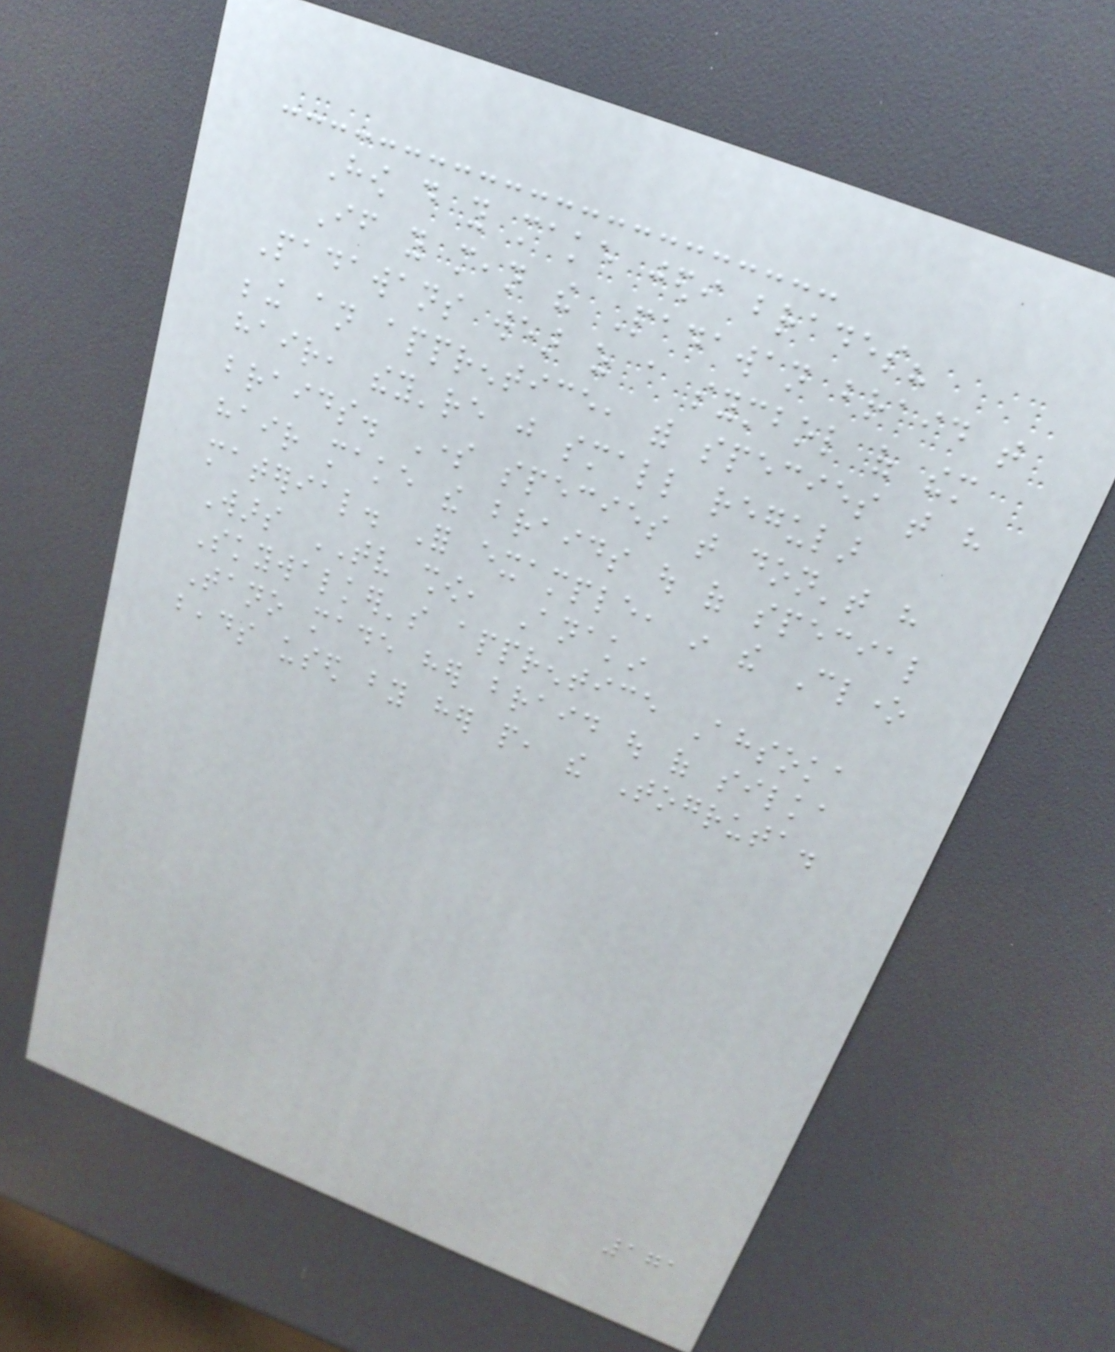How do you make jedi brades?
If you mean the Padawan braid that
Padawans wear as a symbol of them
being an apprentice, with species that have
hair, they're just small regular
braids. Some species that don't have
hair make the braids out of special
material. For example, in the Clone
Wars TV show, Anakin
Skywalker's apprentice Ahsoka
Tano made her braid out of silka
beads used by her people, the Togruta.
171
